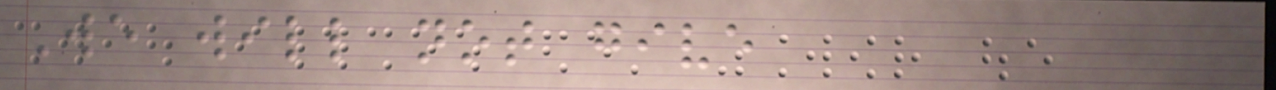We will not give
